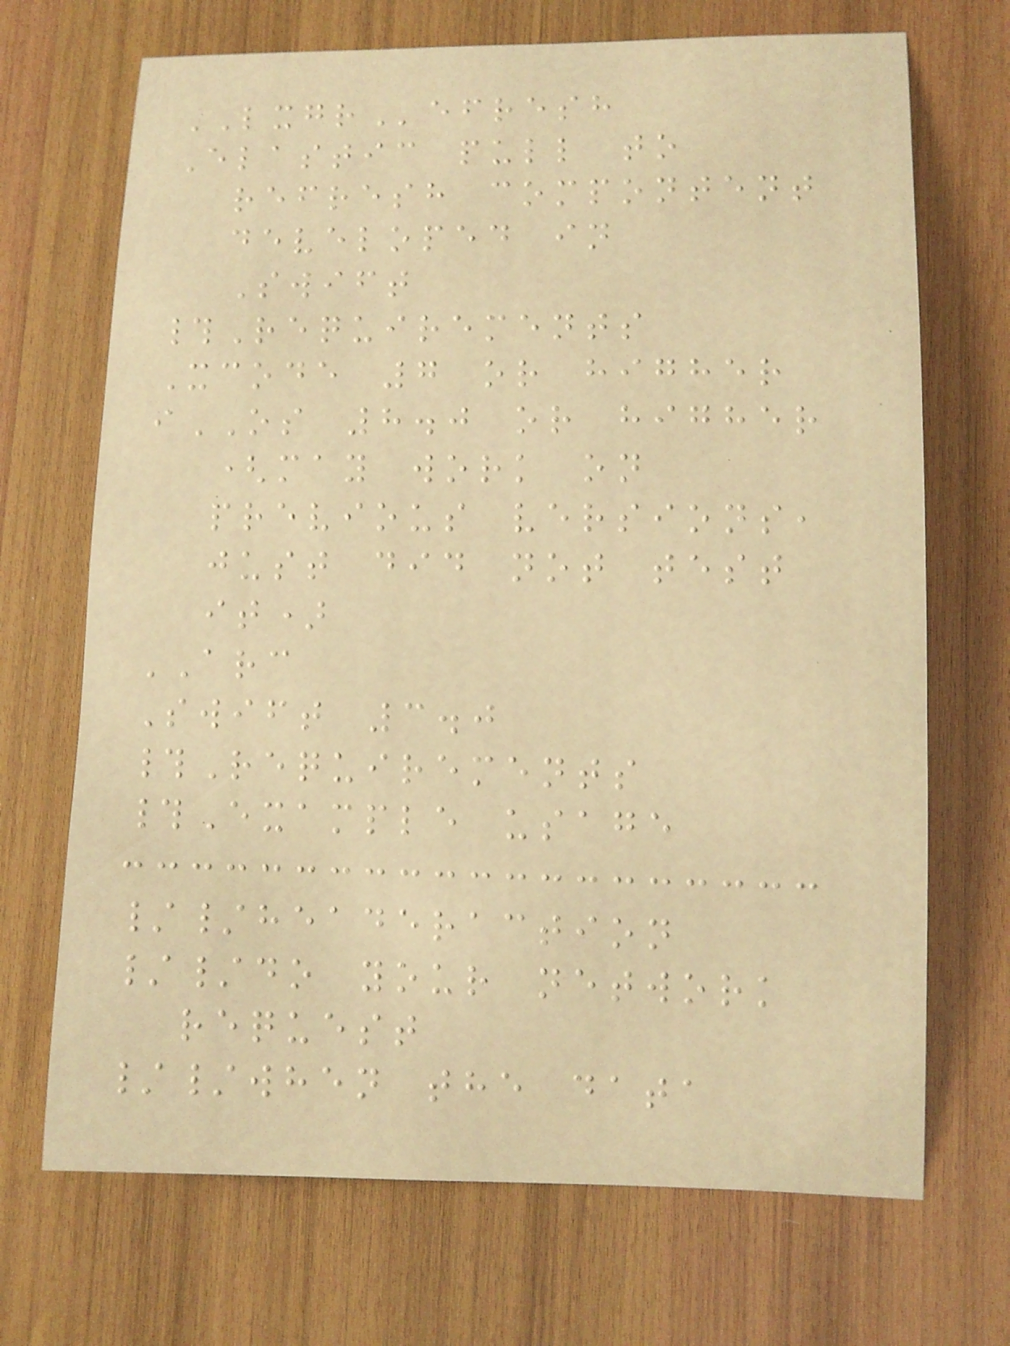LXGRefresh
Elastic pull to
refresh compontent
developed in
Swift
#Requirements
Xcode 7 or higher
iOS 8.0 or higher
(may work on
previous versions,
just did not test
it)
ARC
Swift 3.0
#Requirements
#Example usage
//headeraction
//do your network
request
//when the data
